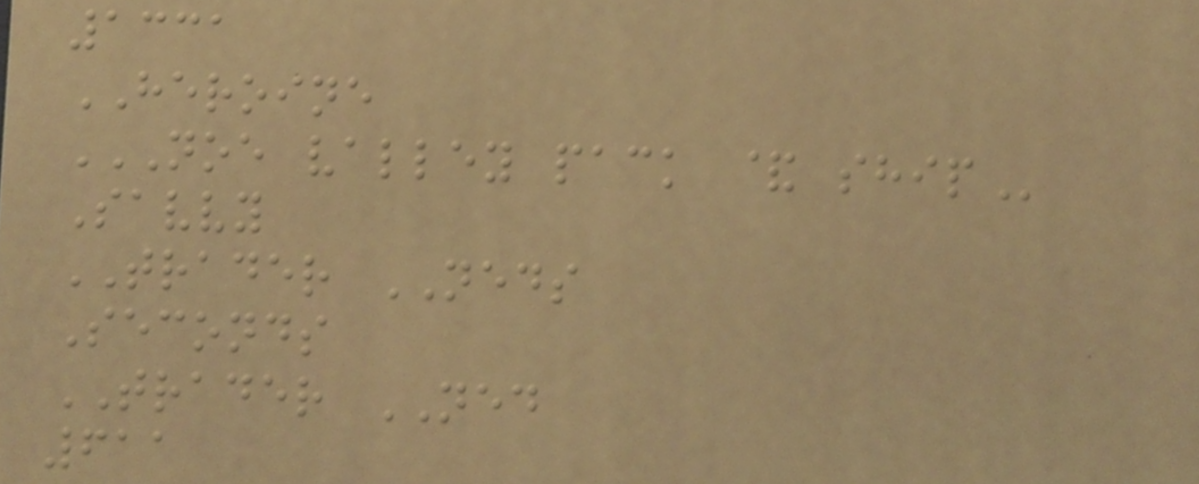1331
HEROINE
NOE VALLEY PACK & SHIP
Savvy
TRADER NEDS
Seconds
TRADER NED
611
